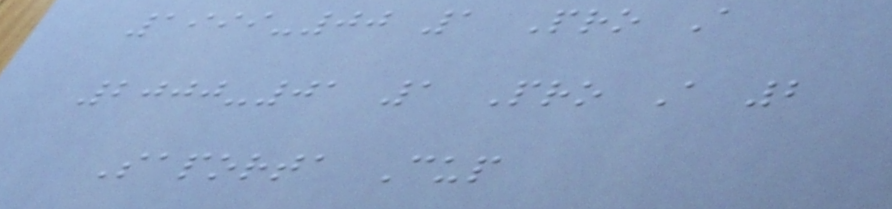1999-00 1 Pro A
2000-01 1 Pro A 2
Saporta Cup
